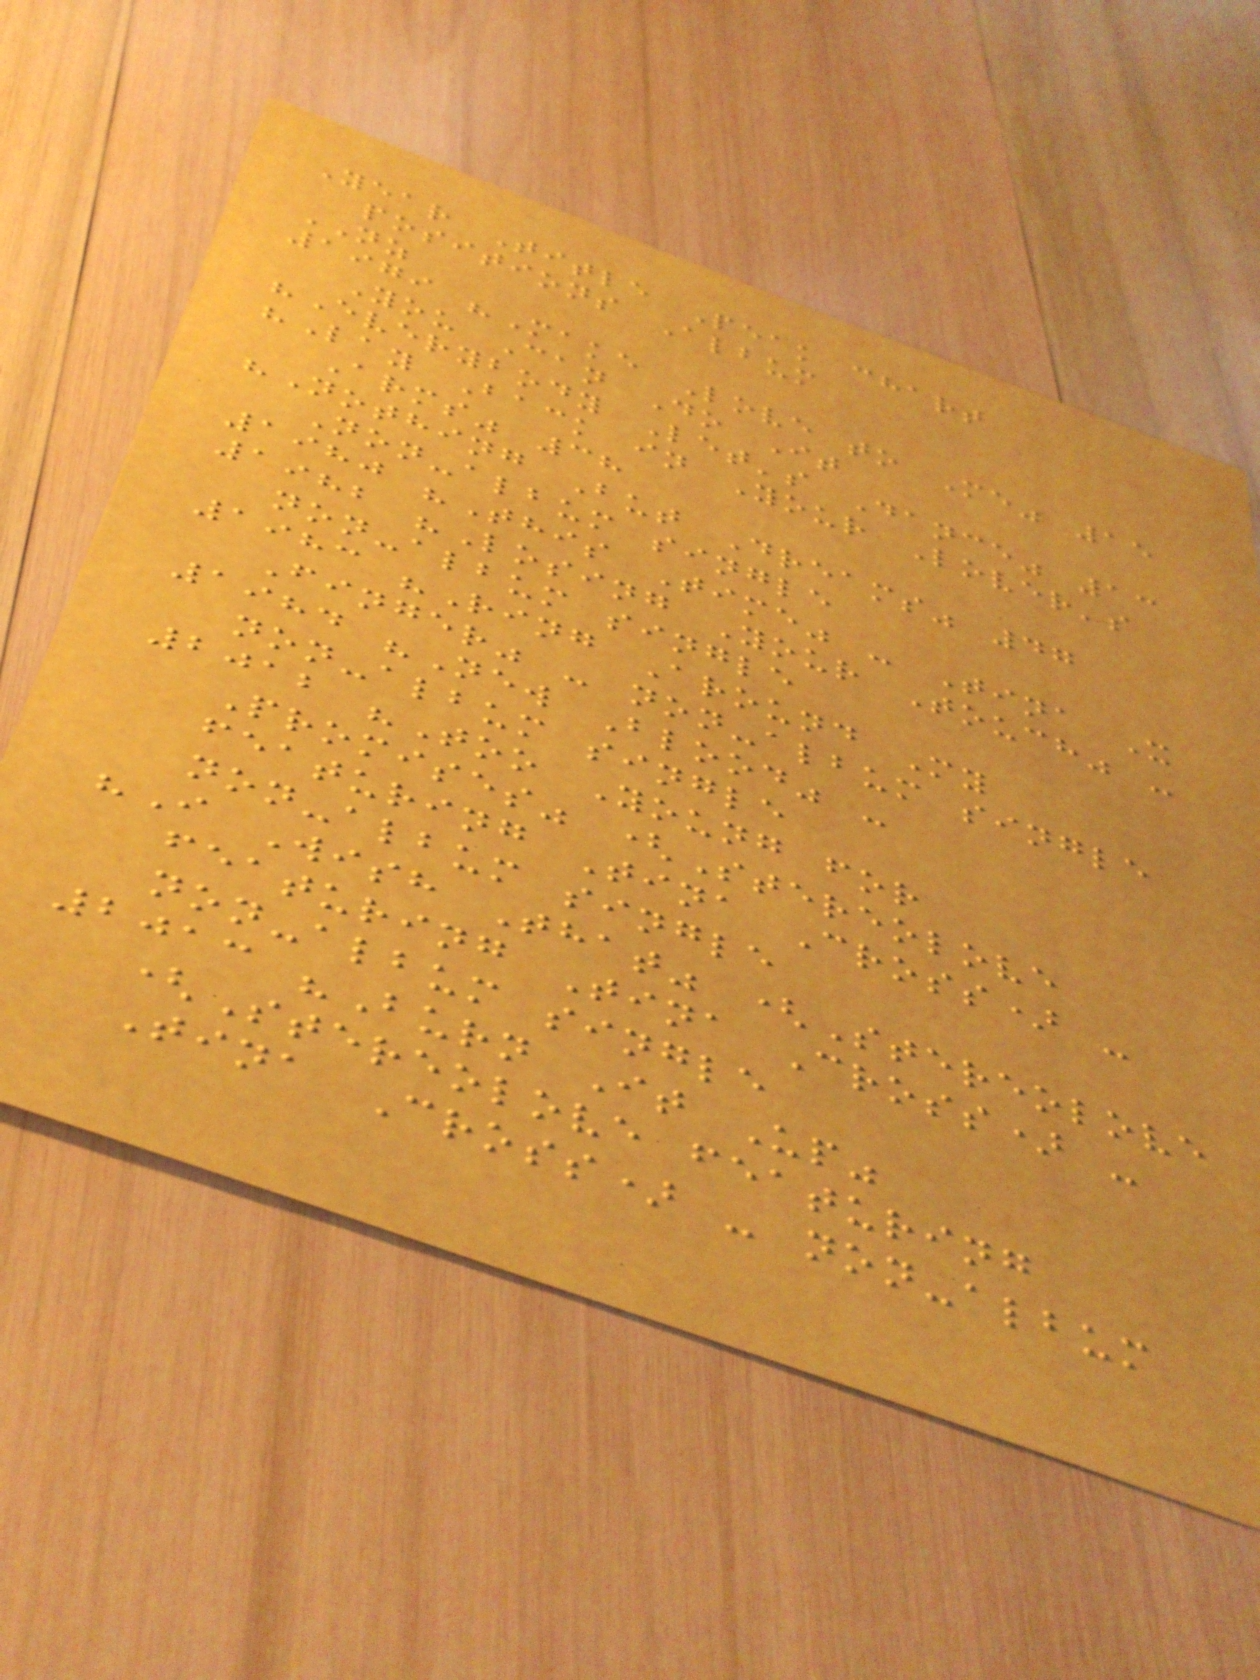Year Title Peak chart
positions Album
NZ
1979 "Make Love to Me" 15
You Can Do It
"Everybody Let's Dance" 13
"Lay Back in Your Lover's
Arms" 38
"Nothing But Dreams" 47
Non-album single
1980 "This Time" - Tina X
1982 "Losing Your Touch" -
non-album single
1983 "Ring Around My
Finger" - non-album single
1984 "New Blood" -
non-album single
2012 "Too Young for
Promises" (Stereolove
featuring Tina Cross) -
non-album single
"I Wish That" (Stereolove
featuring Tina Cross) -
non-album single
2013 "Burn It Up"
(Stereolove featuring
Tina Cross) - non-album
